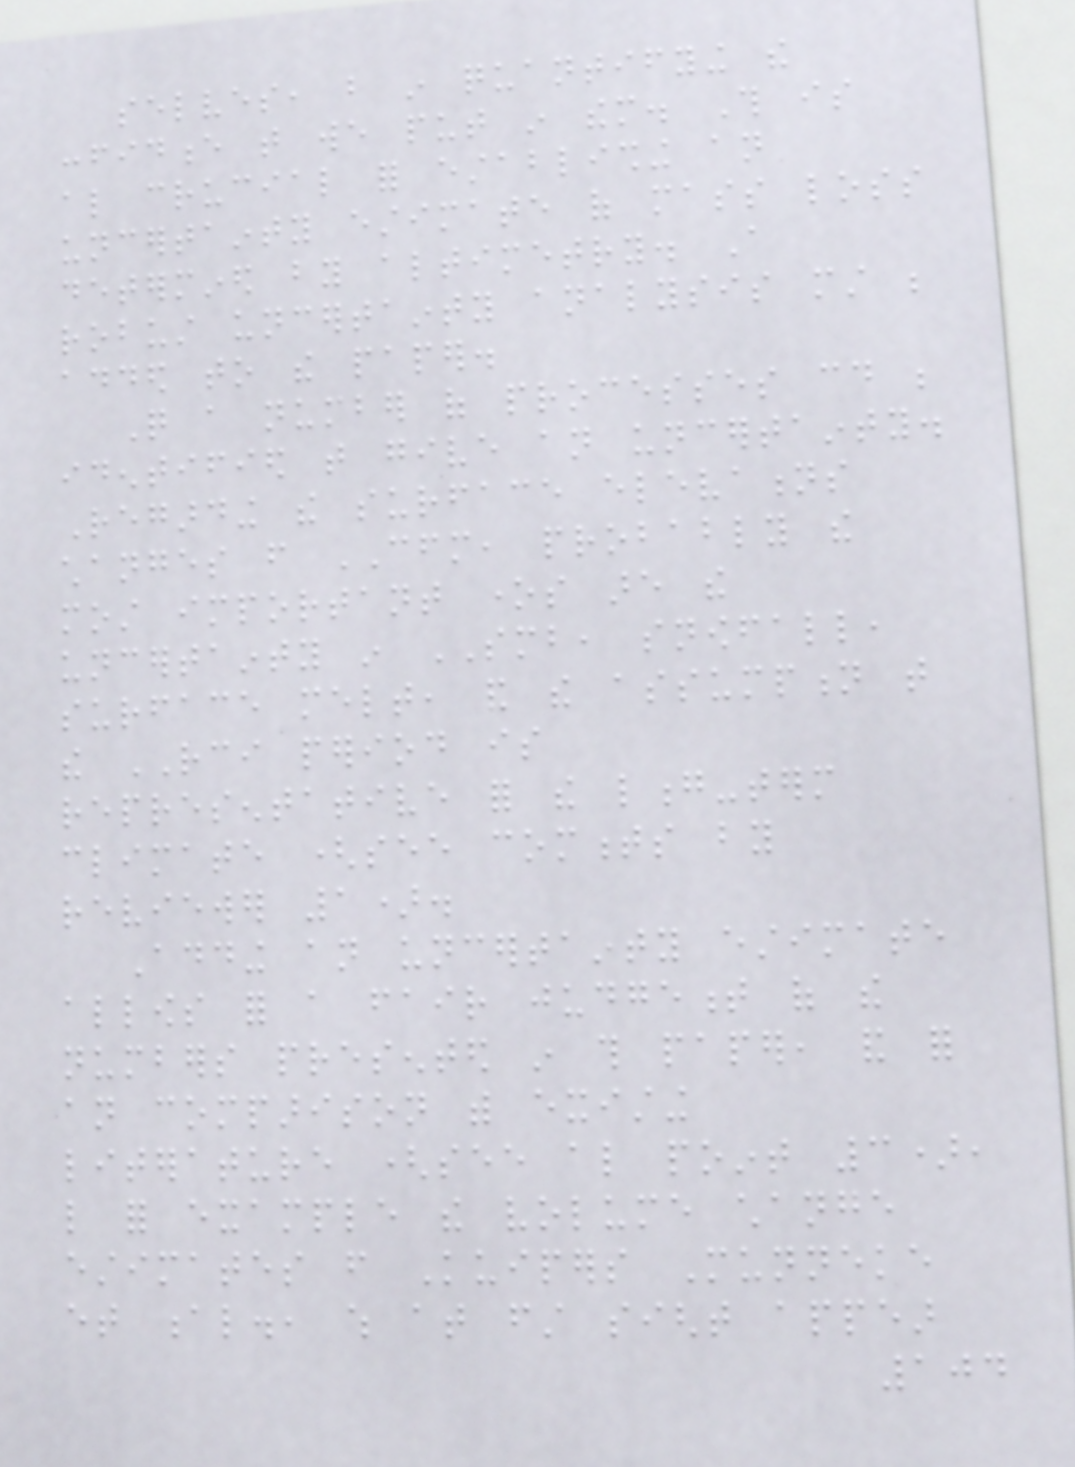selves, but in quantifying the
confidence that we put in them. This is
also crucial for establishing an
uncertainty estimate of mass loss
determined by altimetry. A
robust uncertainty analysis must be
added to the paper.
Quite a number of processes could be
identified that give an uncertainty.
Regarding the surface elevations
changes from CFM, probably the
most important ones are the
uncertainty in SMB, snowfall,
surface melt, and the assumption that
the RCI period is
representative for the long-term
climate (see comments by
reviewer 1).
Adding an uncertainty estimate
allows for a fair judgement of the
numbers presented in this paper, and for
an comparison with existing
literature (see also point 3),
like for example the volume change
estimates from Kuipers Munneke
et al., which at first sight appear
104
